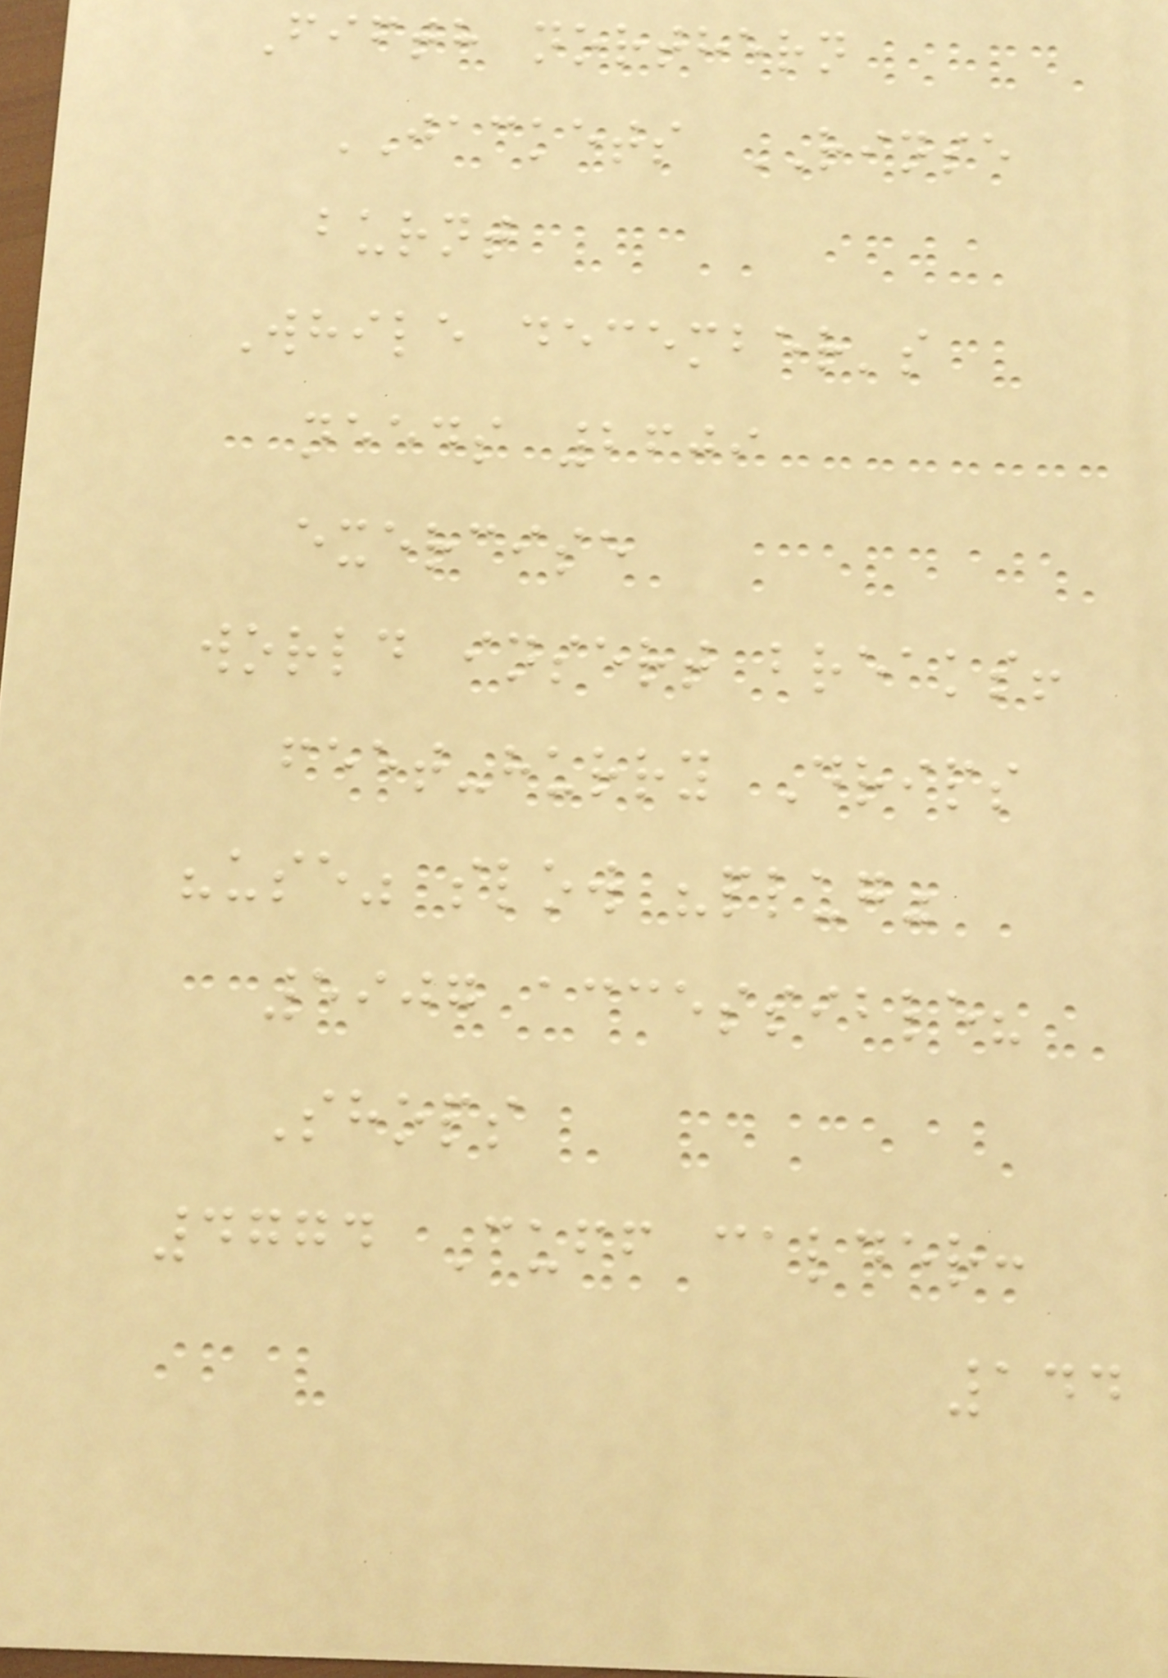Fifth northern
JACKETS RINSE
burnt
While december's
needs 2609
exercise
world insert breaks!
feet-hurry Drips
"use" slow "plug"
5907 accessible?
Shops
4774 Cuff calder:
144
